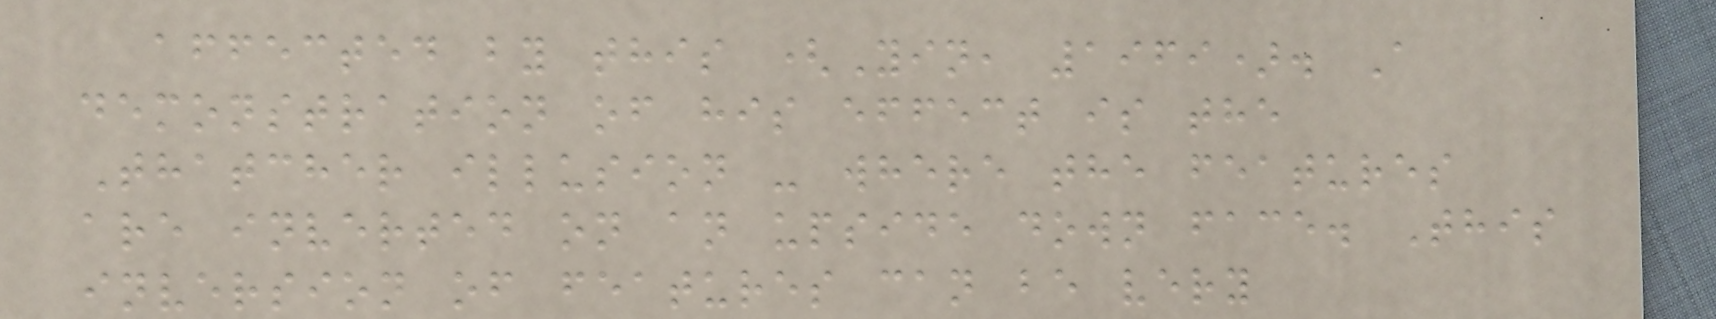affected by this (Yin, 1969). A
demonstration of his effect is the
Thatcher illusion - where the features
are inverted on an upside down face. This
inversion of features can be very
